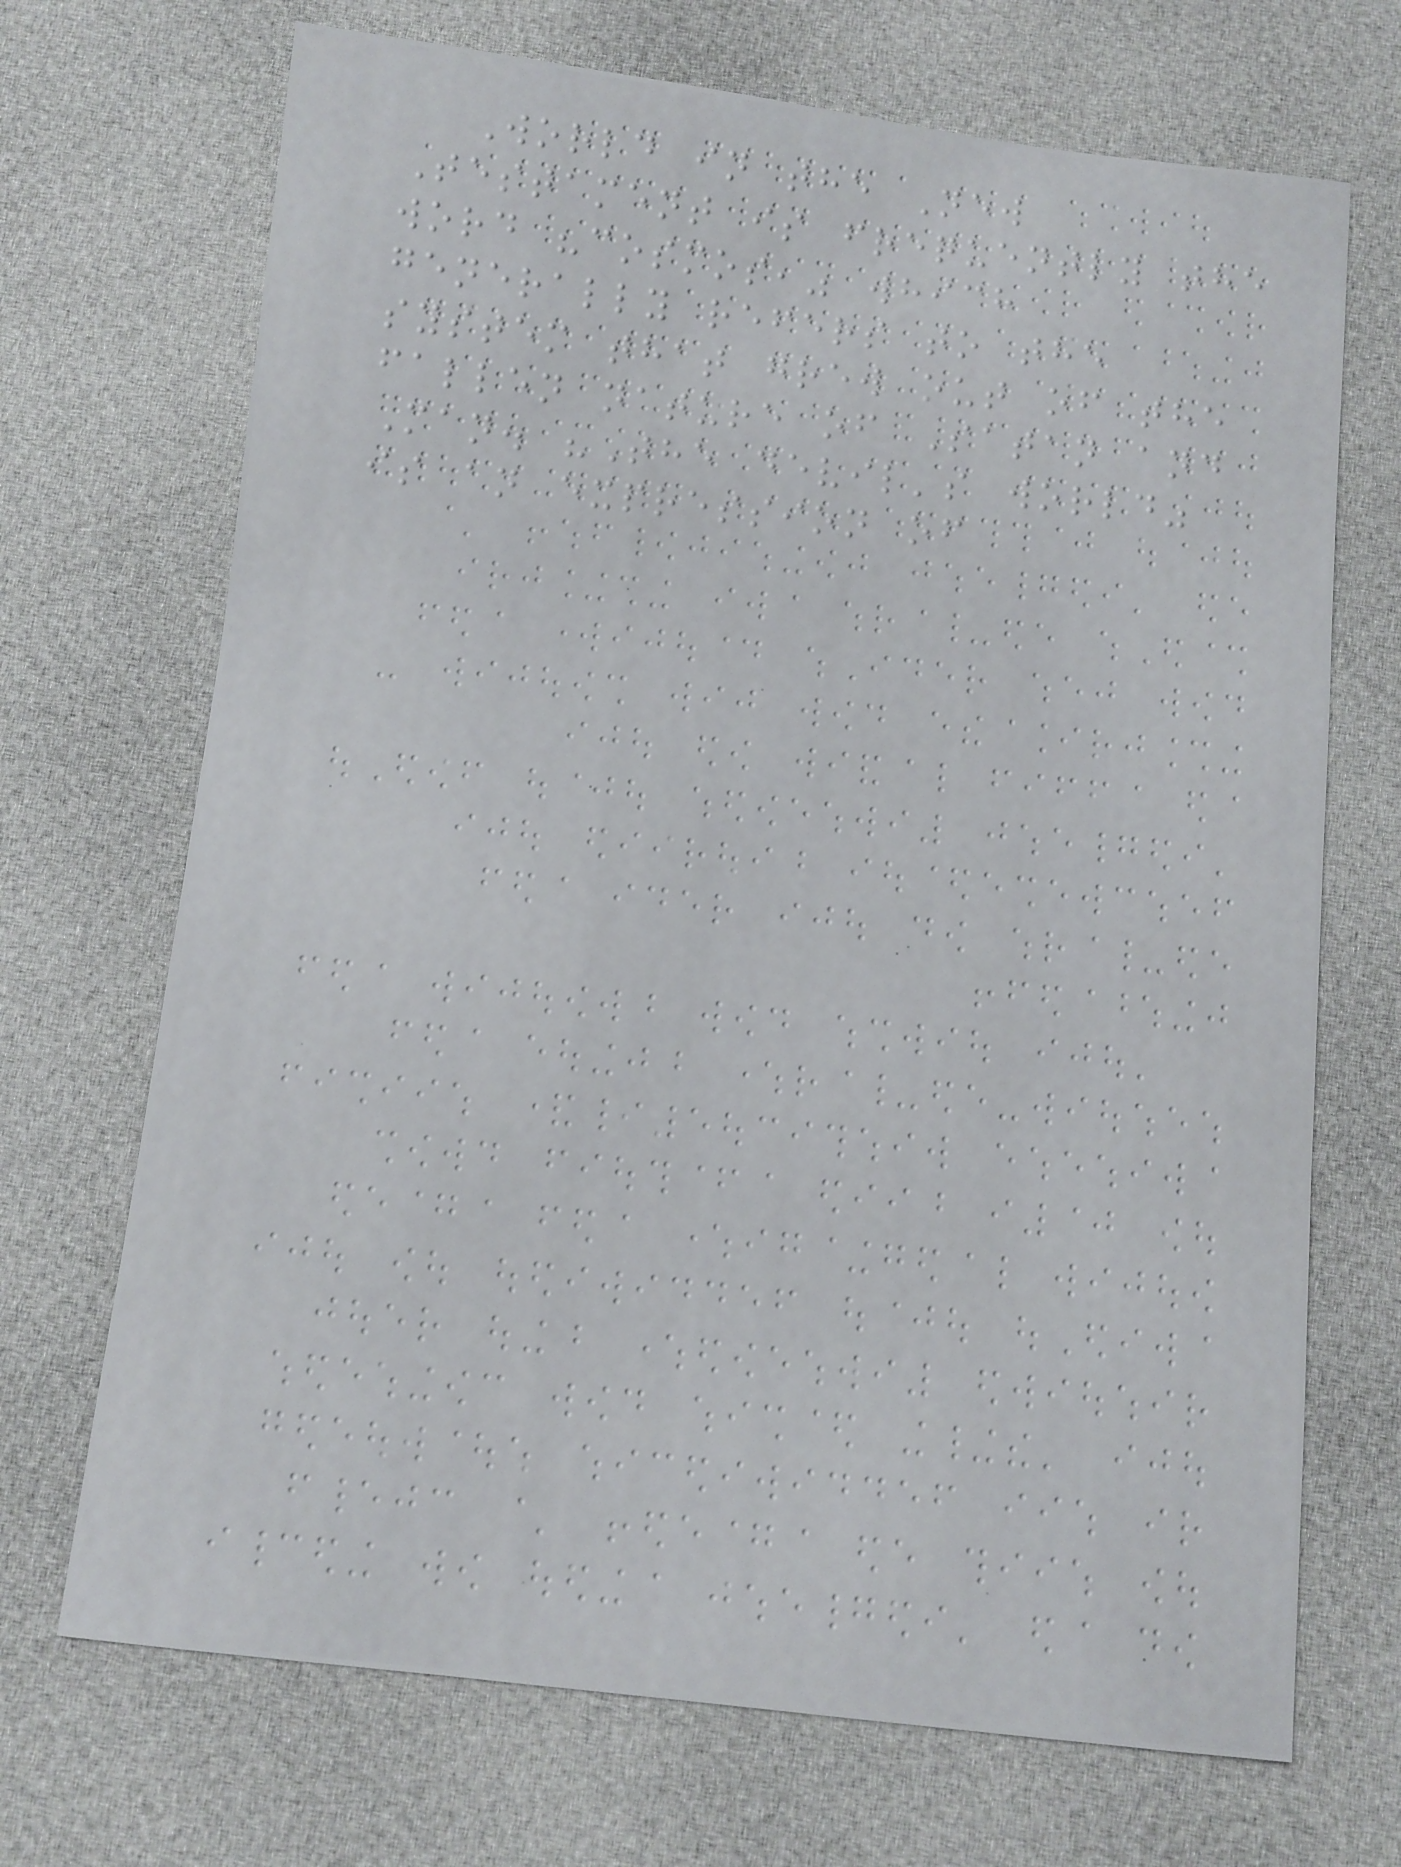World in the New
Testament is frequently the
word "cosmos," which
generally refers to the
system that grew out of the
fallen nature of Satan and
Man. "The devil's world"
is an expression of
